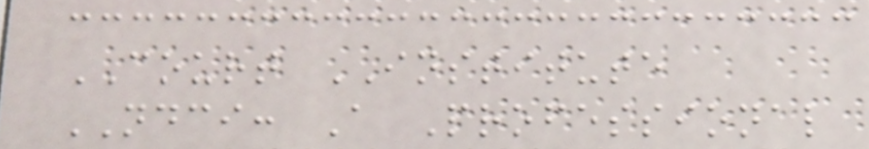COURT INSTITUTE
NDCI: A Professional
